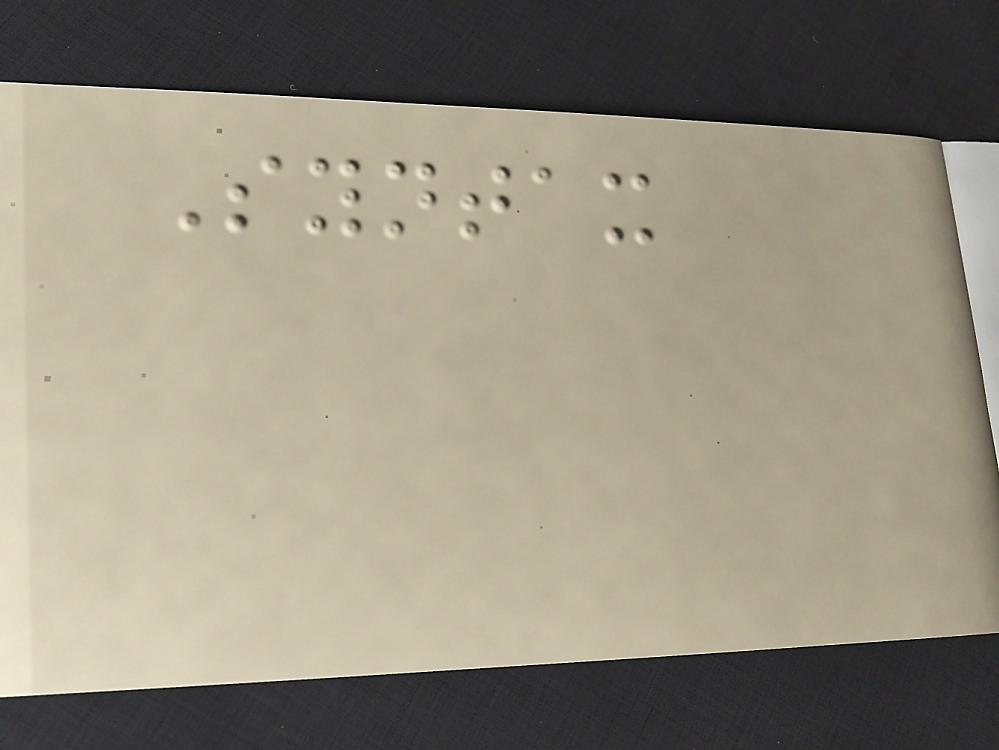Syntax
